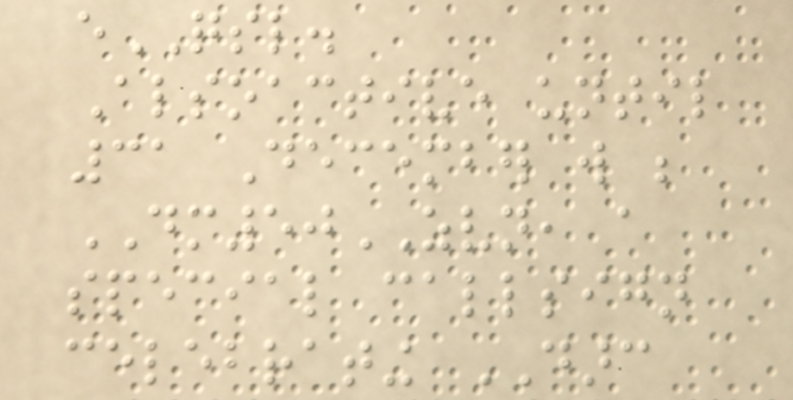eQSL.
Alsoactive until
31 December will be
DM50ZVN, a
special callsign
celebrating DARC
